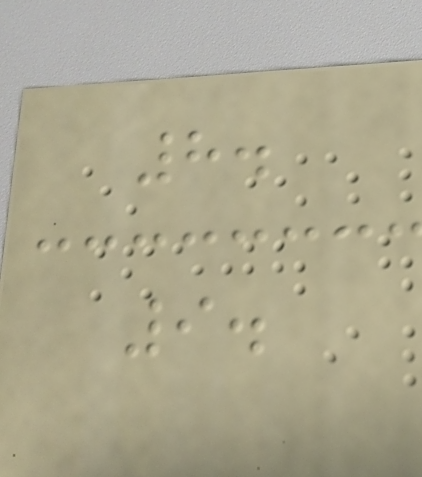8.
9.
